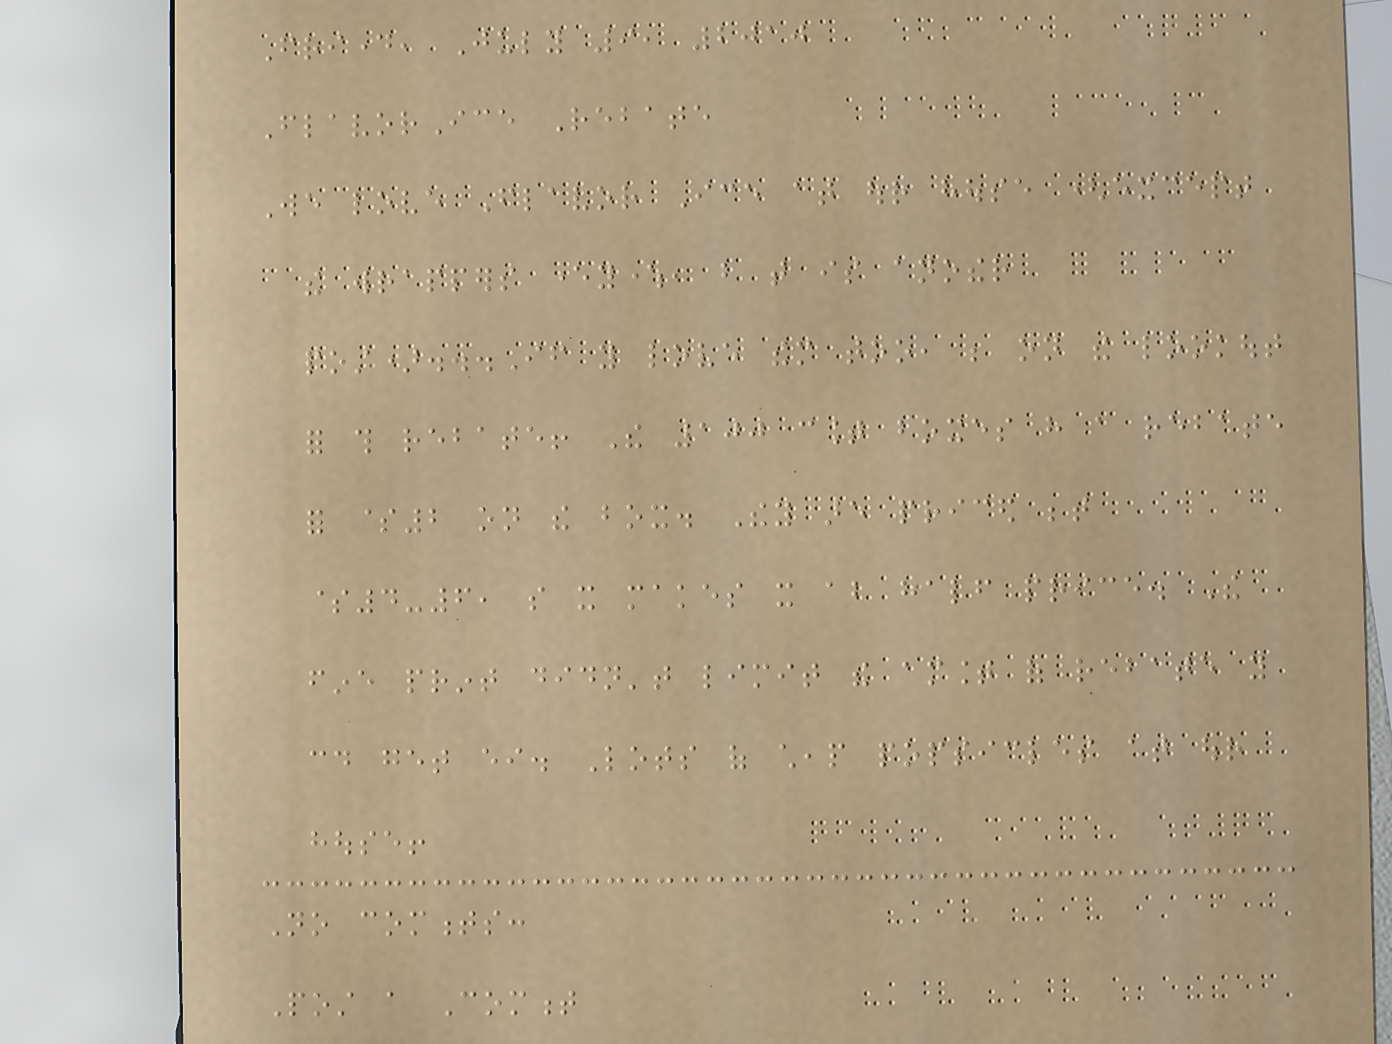Friday, July 9, 2010
FlavorIce Rebate
We love Flavor Ice at our house (except
the wrappers everywhere, but that is another
post)...If you love them too, be on the lookout
for this rebate! The 100 count boxes have a rebate
for $2 on the box. They are priced between
$4-6, so it makes it about half price. The
fine print didn't limit the amount of rebate you
could get either. Lots of cheap popsicles at our
house!
No comments:
Post a Comment
